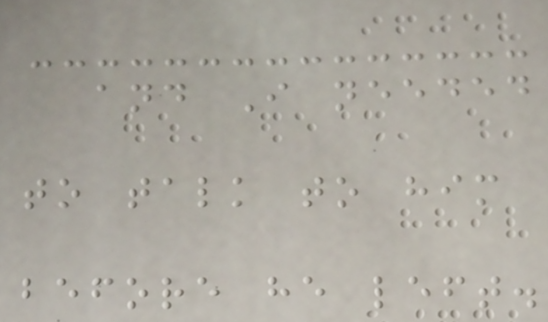and I needed
to talk to him
before he left.
